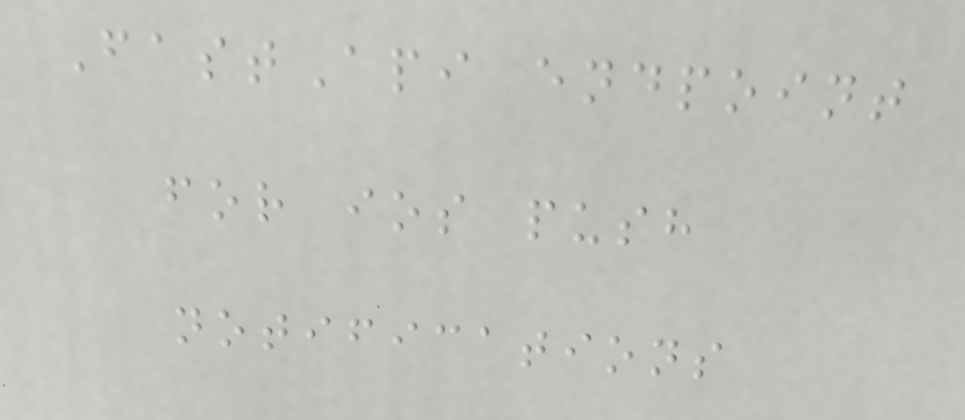FastApi endpoint
for ios push
notifications
